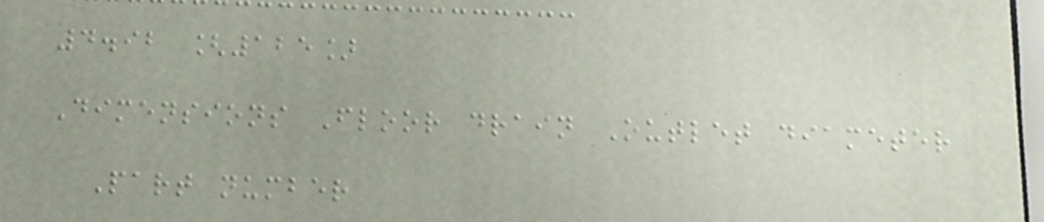4.92 [125]
Dimensions Floor drain Outlet diameter
Part number
